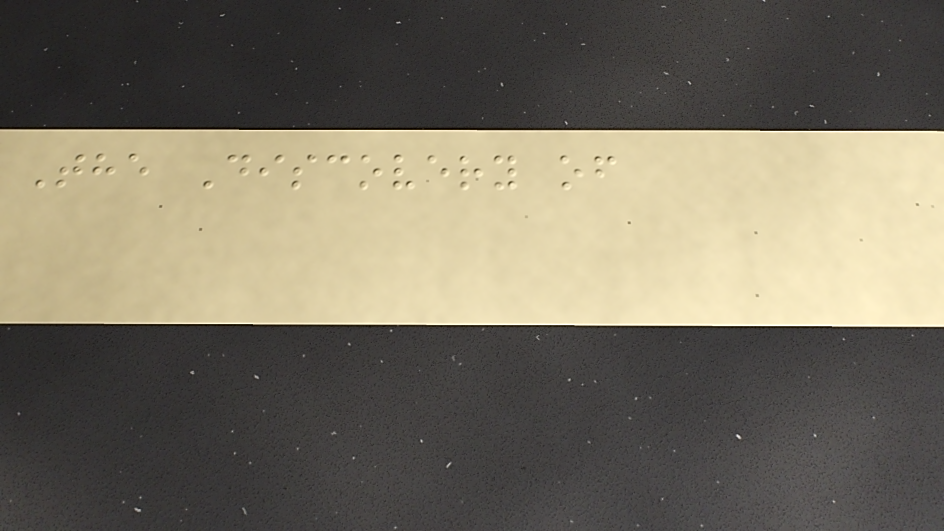The Discovery of
